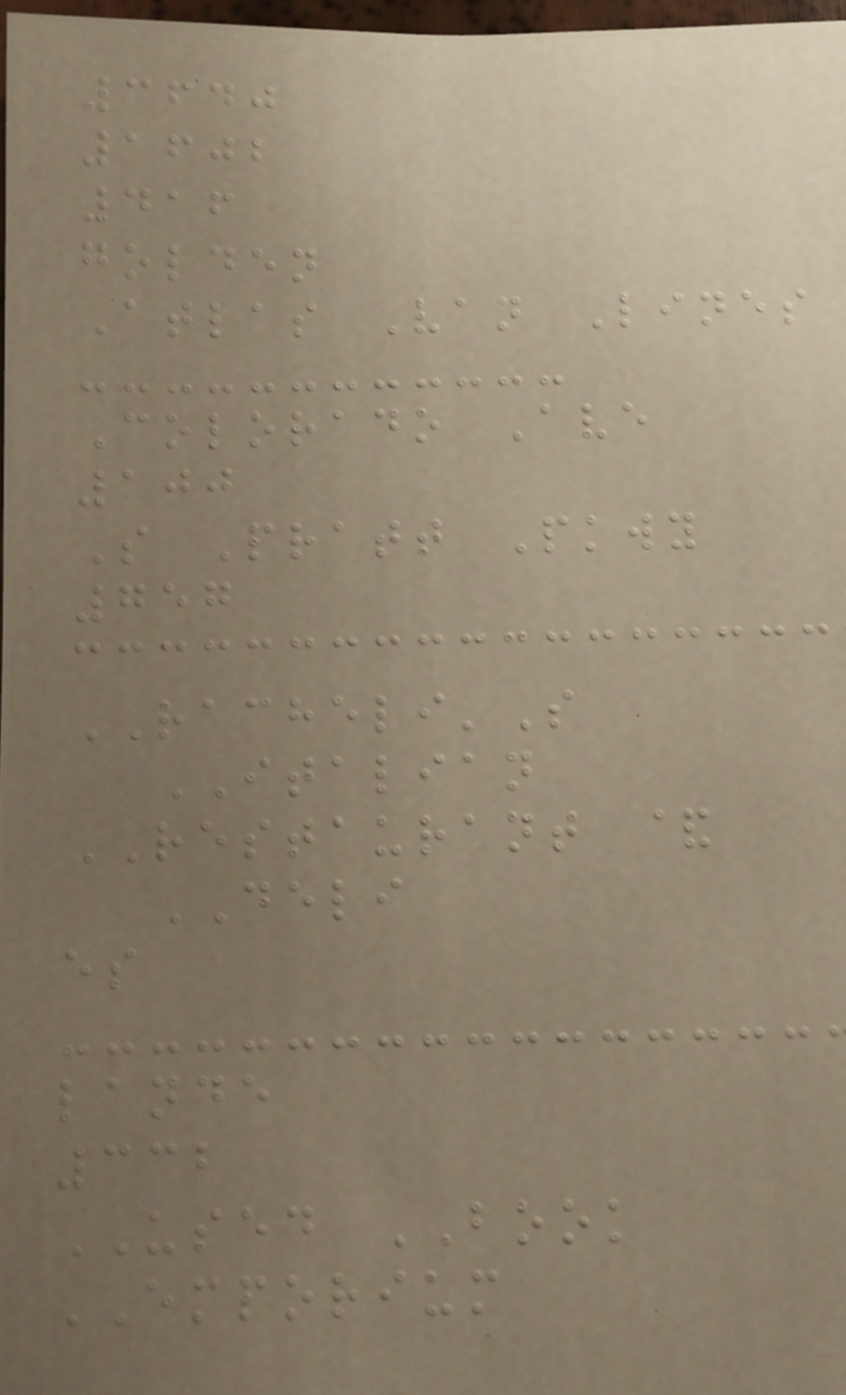3640
1602
416
golden
Atlas Van Lines
Colorado Ave
100
S Pratt Pkwy
757
RACHELI'S
ITALIAN
RESTAURANT &
DELI
es
lande
332
USED BOOK
EMPORIUM
